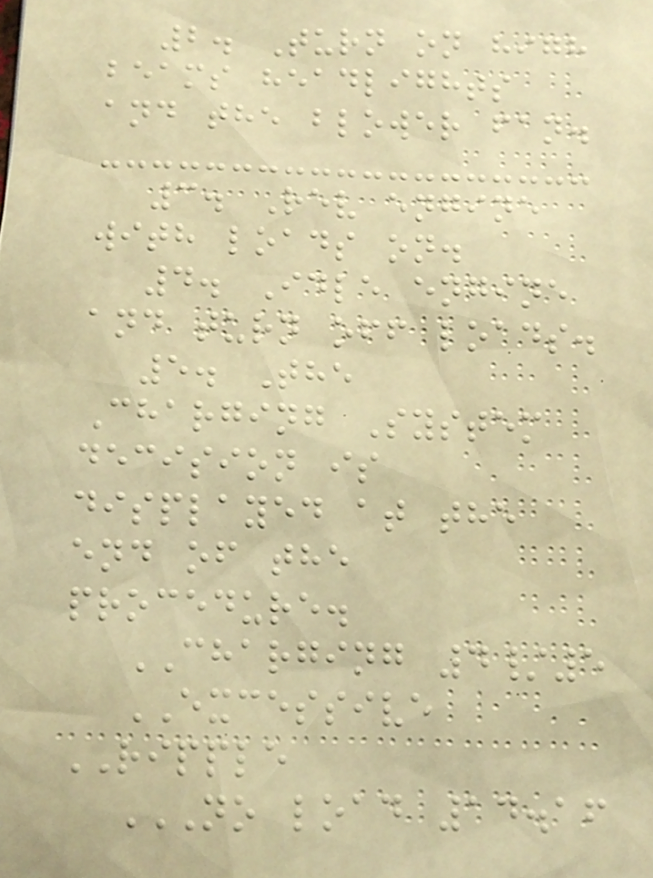2. Turn on high
beams headlights
and the blower fan.
3. Rev engine
with loads on.
4. Idle engine
and turn off loads.
5. The
Charging System
decision is
displayed at the
end of the
procedure.
CHARGING 4/5
EXCESSIVE
RIPPLE
NO LOAD 14.16
